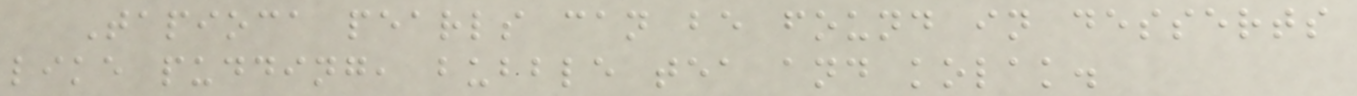Tapioca pearls can be found in desserts
like pudding, bubble tea and kolak.
